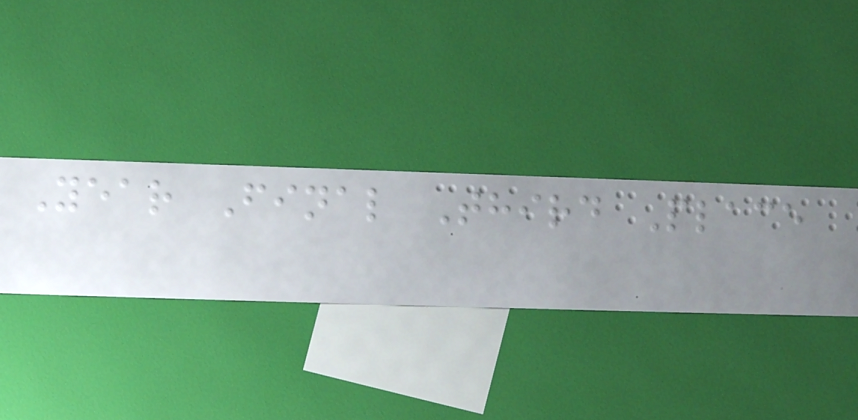Year Final Third Place
